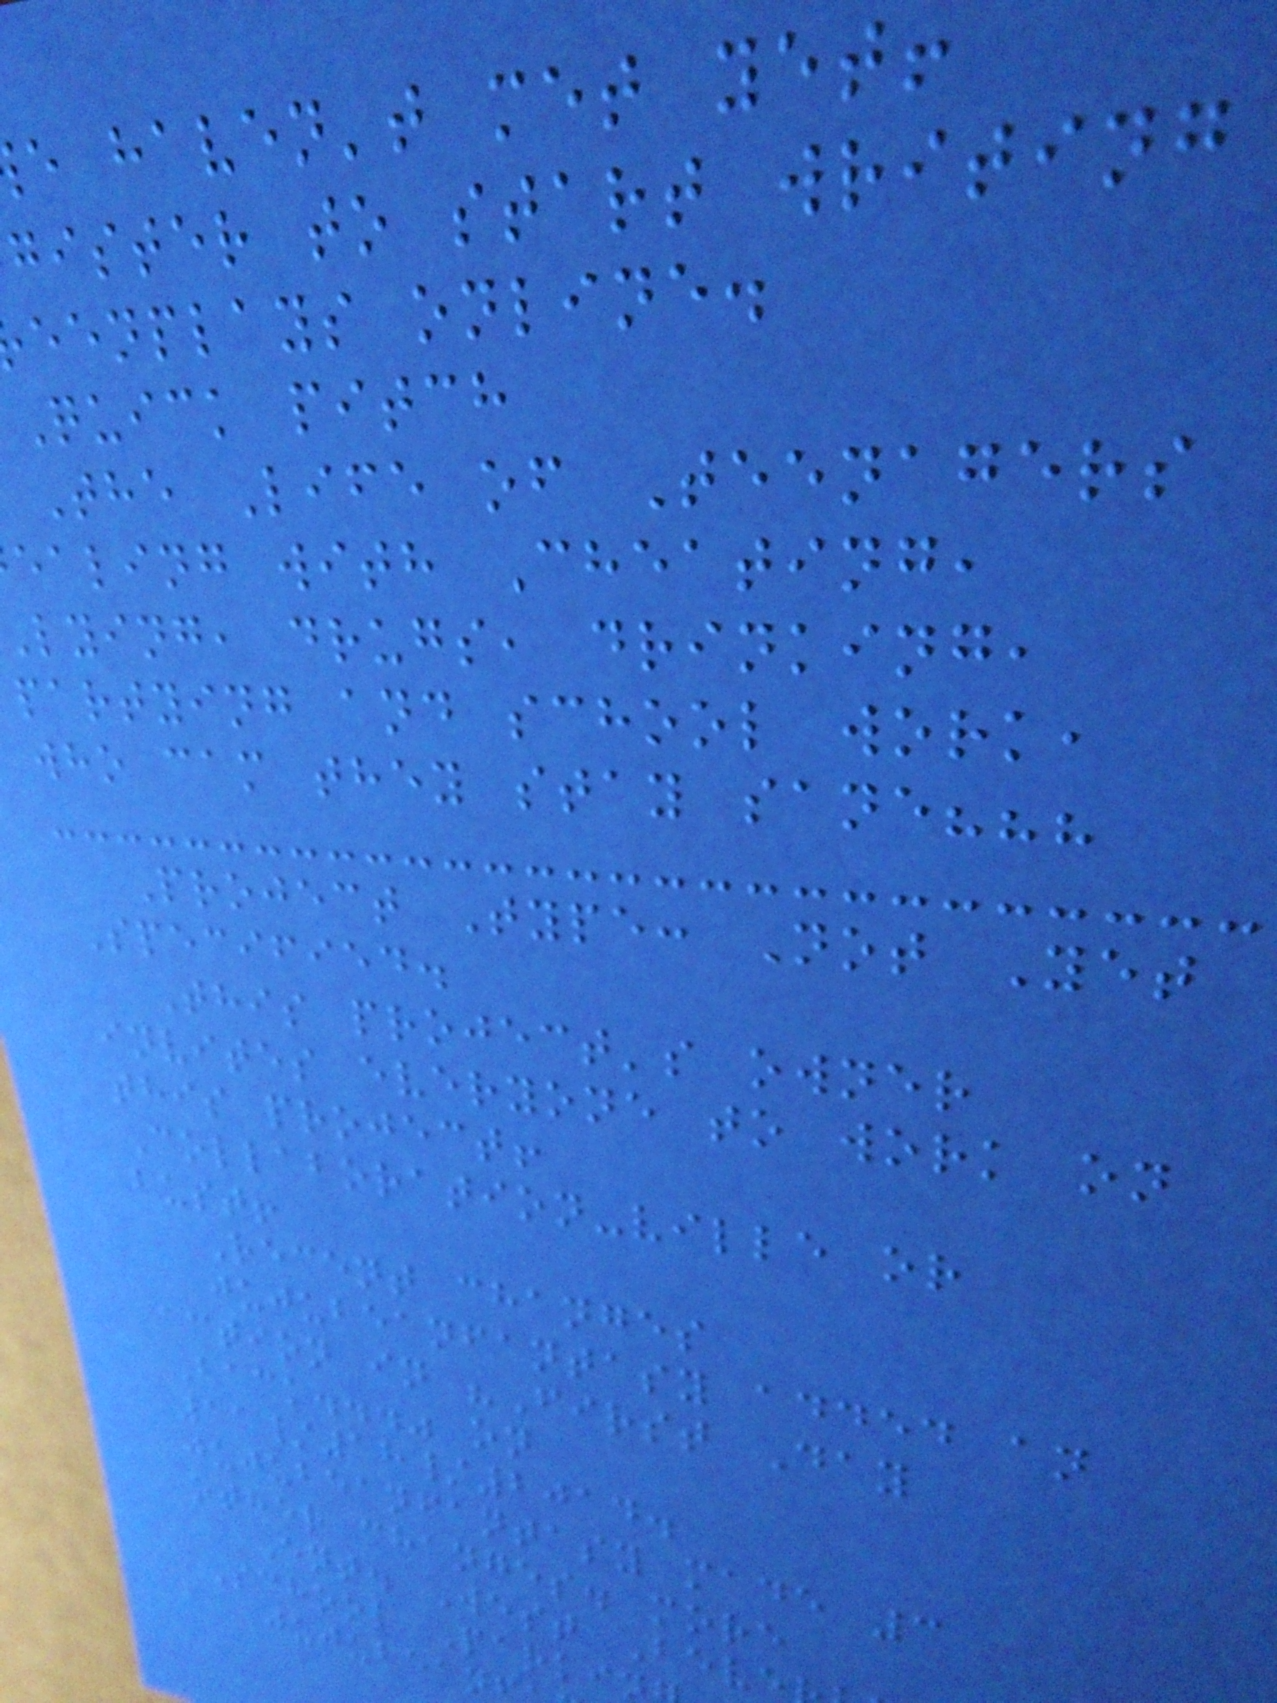e haven't met yet!
gister to start writing
eenplays online.
Quick pitch
The Life of Teenagers
ealing with Cheating,
lying, drugs, drinking,
partying and school work,
who cam they stay sane???
Project Type: Not Yet
Specified.
This project's owner
invites everyone to work on
this project!
Collaboration-ville or
bust!
Recent changes
jujubeanfantasy added an
action in "First Day
Back..." on
11/18/2014.
jujubeanfantasy made 3
other changes. more
Ent. West Beve
School Parki
jujubean
